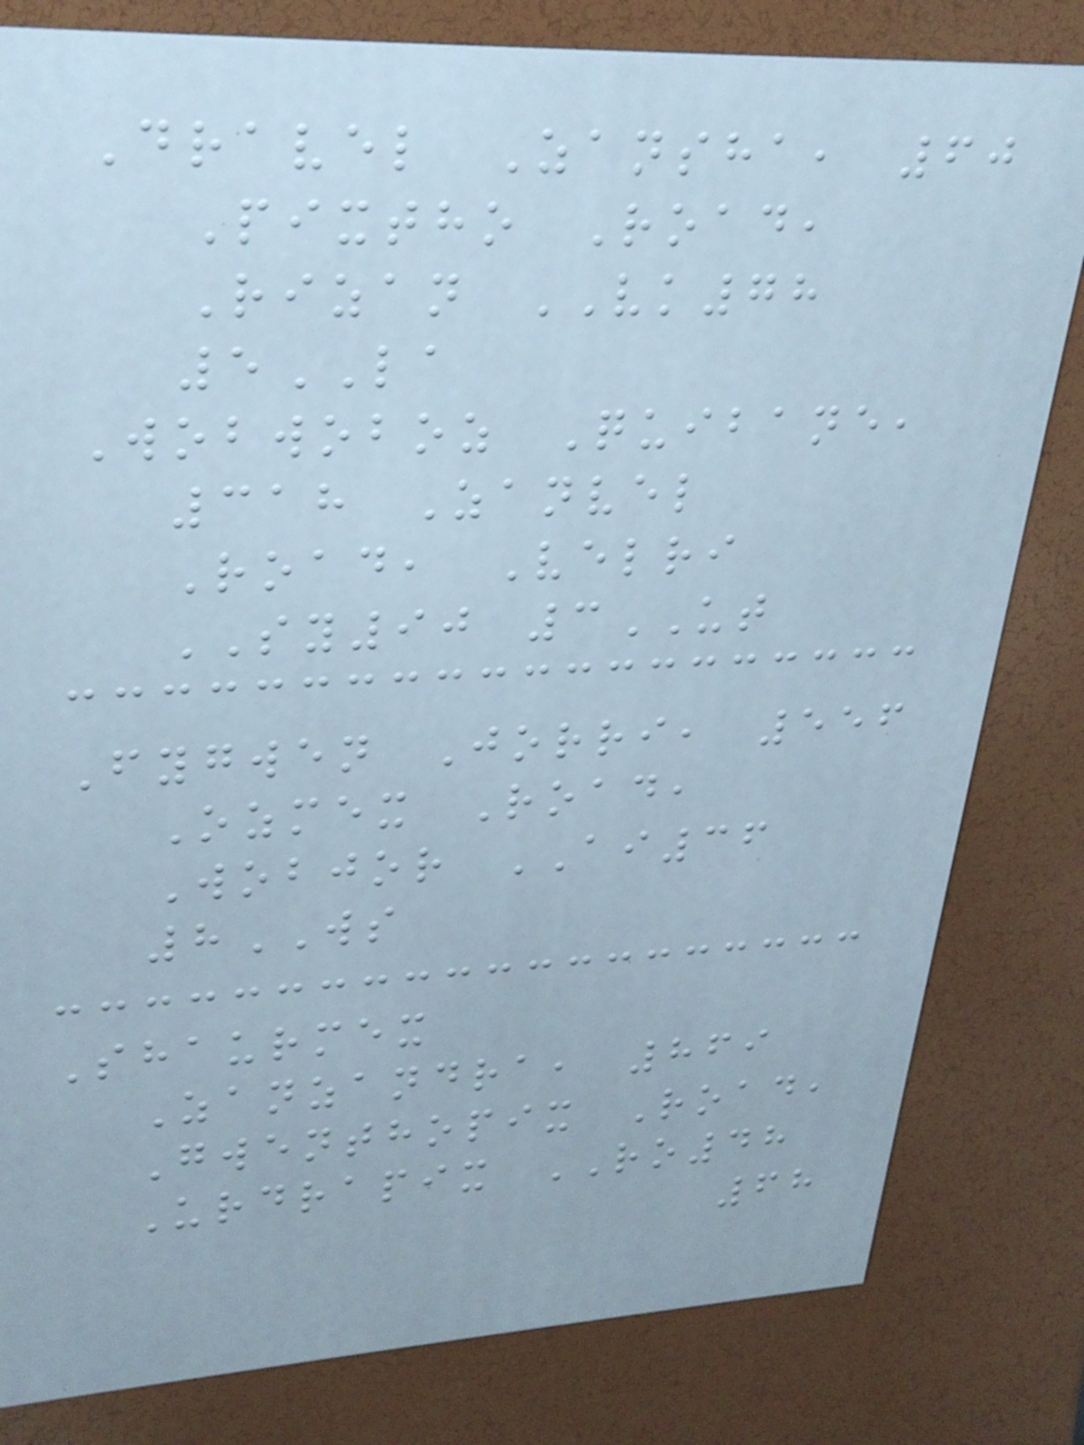Dravel Zansha, 60
Pixtho Road,
Rizan VK78
5LA
Wobwoboz Quibane,
318 Zanvel
Road, Velri
SY90 3UT
Fygwen Jorri, 556
Ozmex Road,
Wobjor AI36
8WS
Shaurmex
Zanzandra, 869
Gwenthopix Road,
Urdrapix RO48
68
